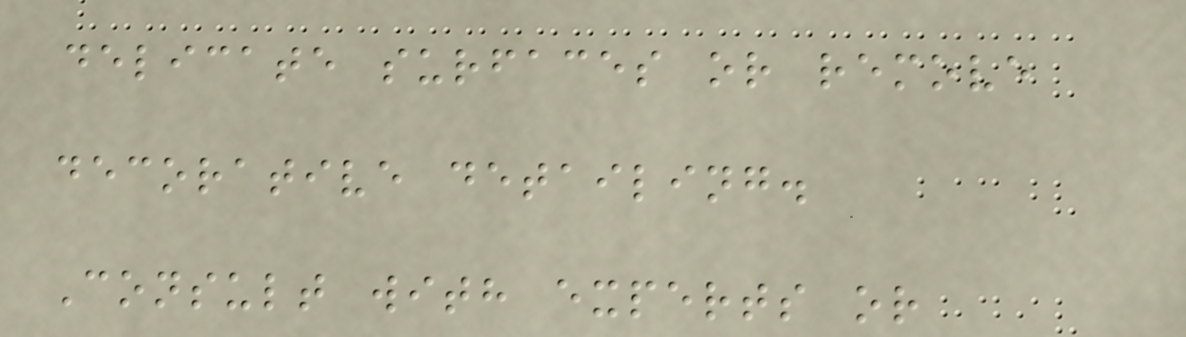delicate surfaces or remove
decorative detailing.
Consult with experts or
